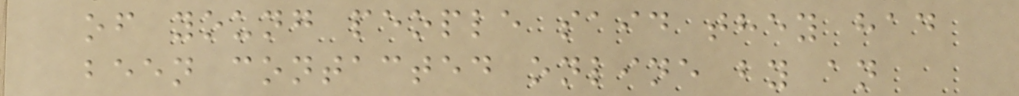of young people said they had
been contacted online by an
